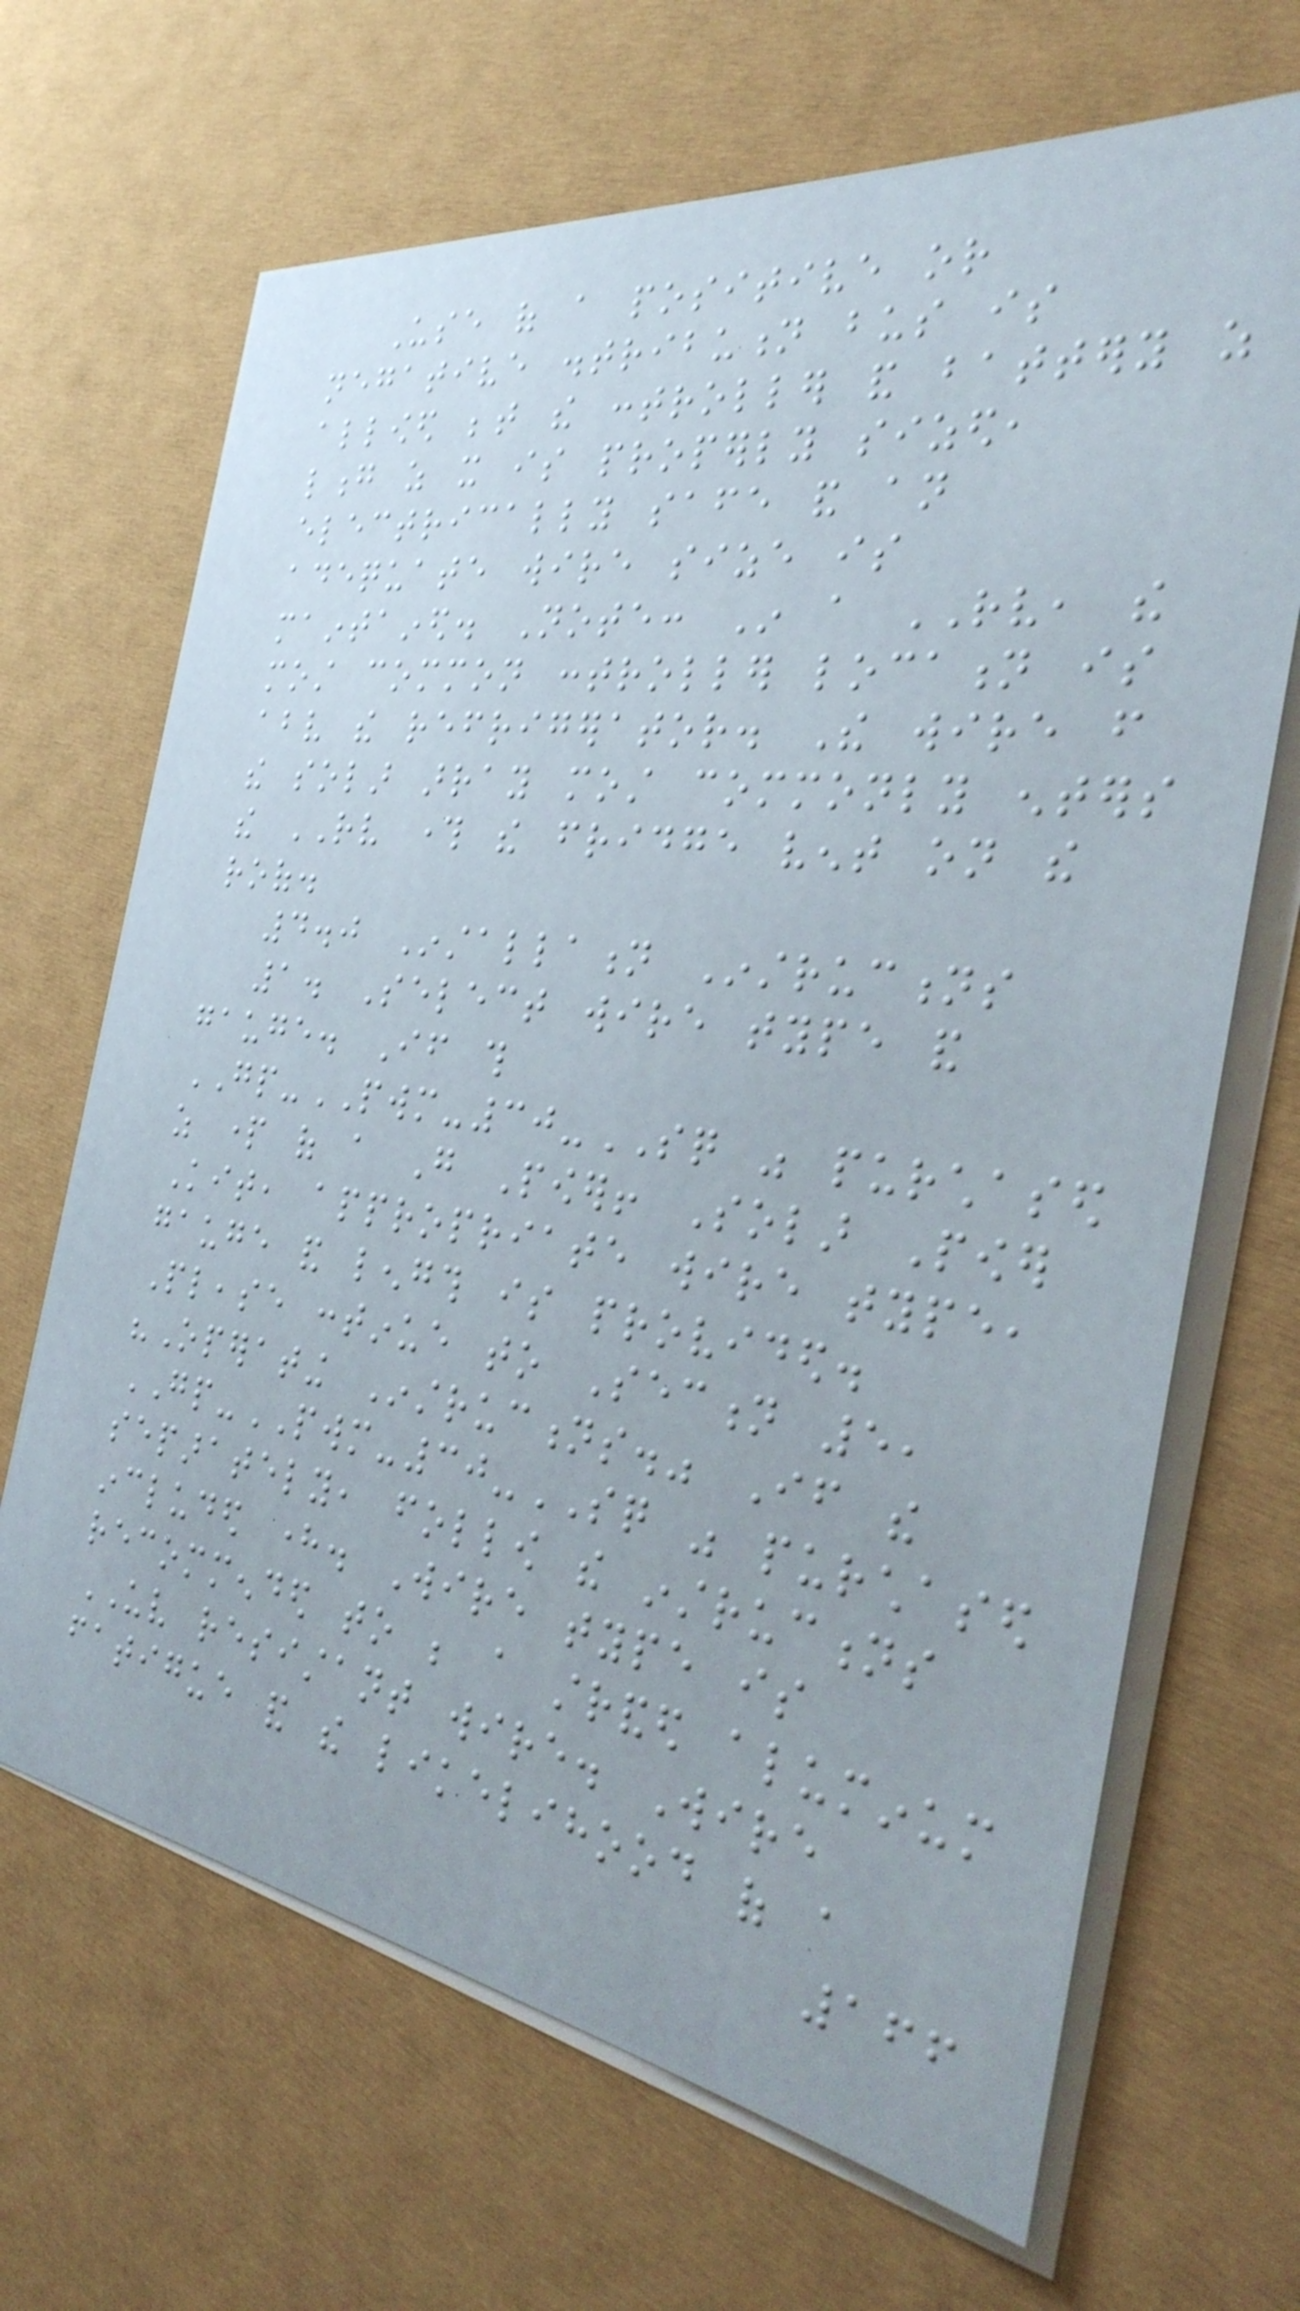Use of a positive or
negative distribution bus is
allowed between the controller and battery as
long as it is properly sized,
electrically safe and an
adequate wire size is
maintained. Note: In a RV, the
most common controller location is
above the refrigerator. The wire from
the solar array most commonly enters
the RV through the fridge vent on the
roof.
4.0 Installation Instructions
1. Select wire type and
gauge. If this
GP-PWM-30-SQ was purchased
as part of a Go Power! Solar Power
Kit, appropriate wire type,
gauge and length is provided.
Please continue to Section 5,
"Operating Instructions." If the
GP-PWM-30-SQ was purchased
separately, follow the instructions
included here. Wire type is
recommended to be a stranded aluminum
UV resistant wire. Wire
fatigue and the likelihood of a
166
